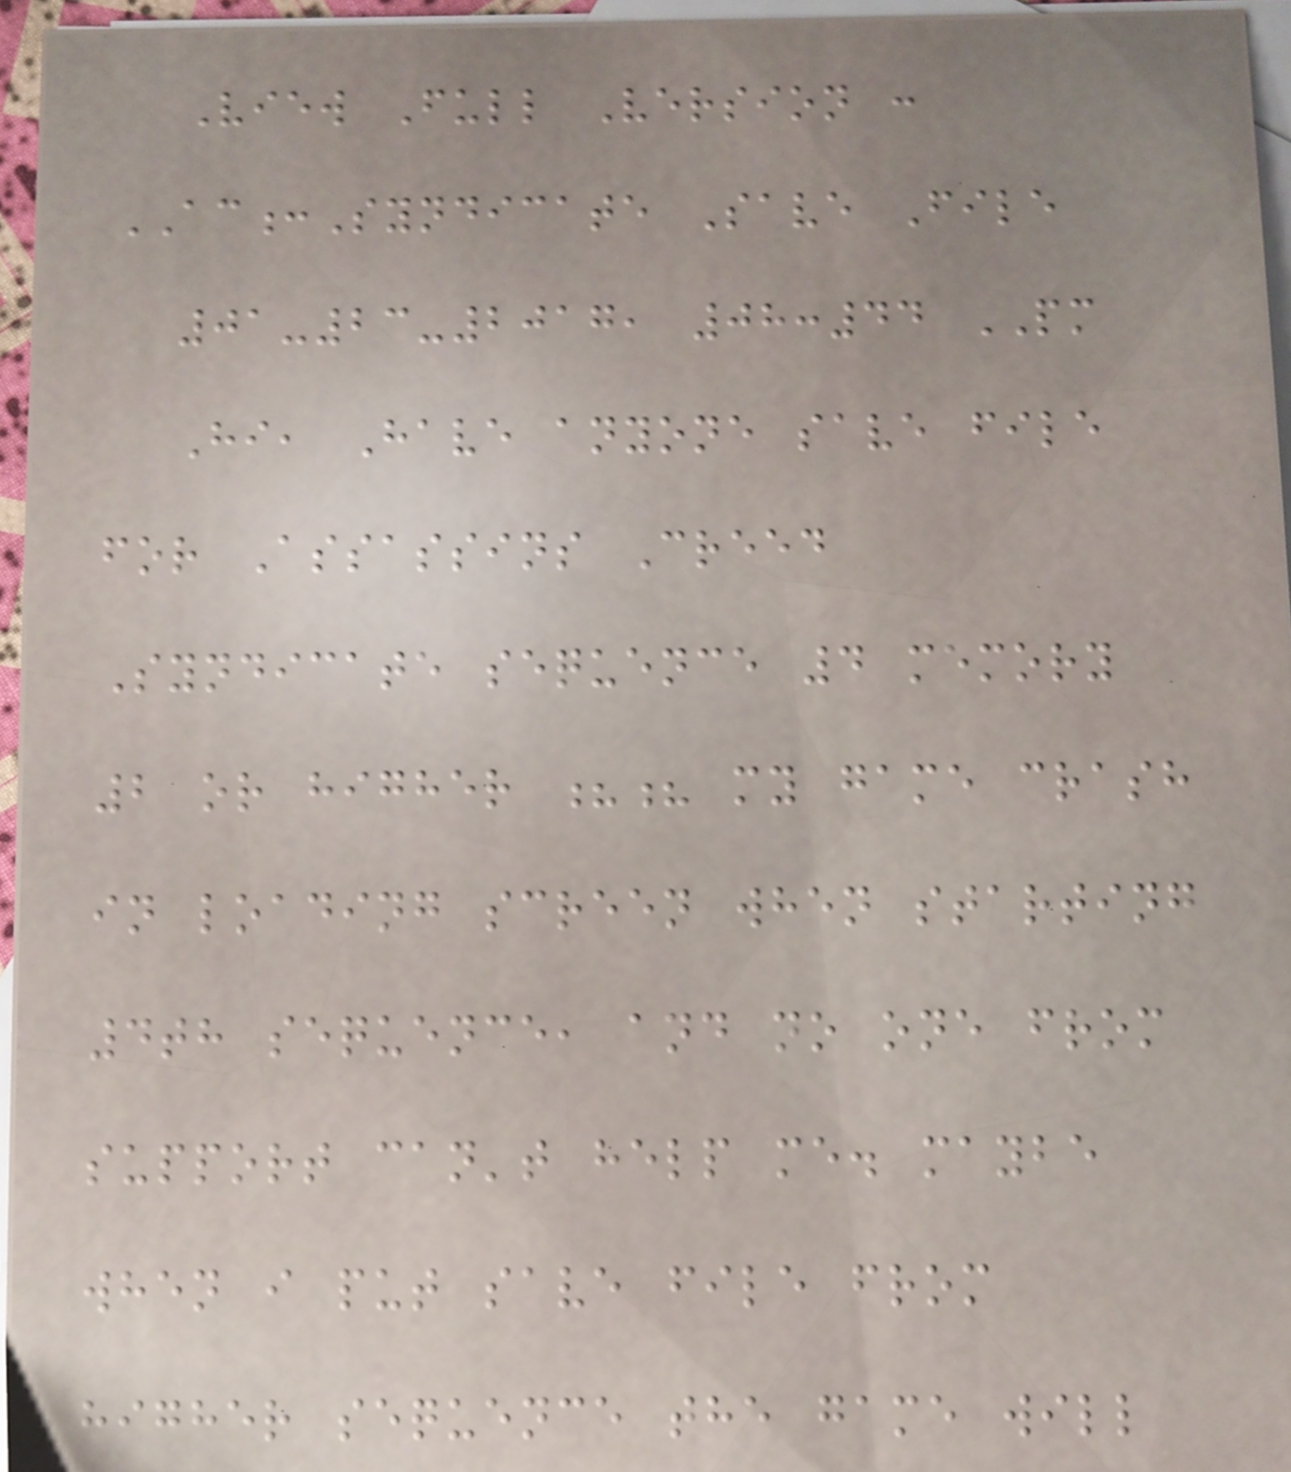View Full Version :
AC:Syndicate Save File
01-23-2017, 08:44 PM
Hi, Have anyone save file
for Assassins Creed
Syndicate sequence 4 memory
2 or higher ?? my game crash
in loading screen when starting
4th sequence, and no one from
support can't help me. maybe
when i put save file from
higher sequence the game will
